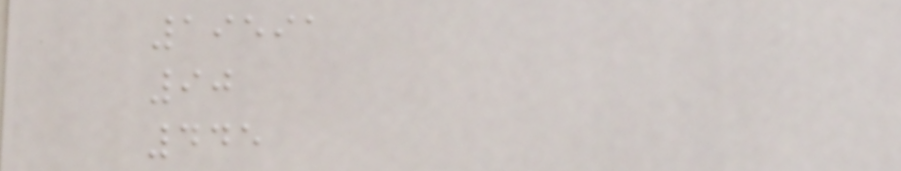19591
90
445
